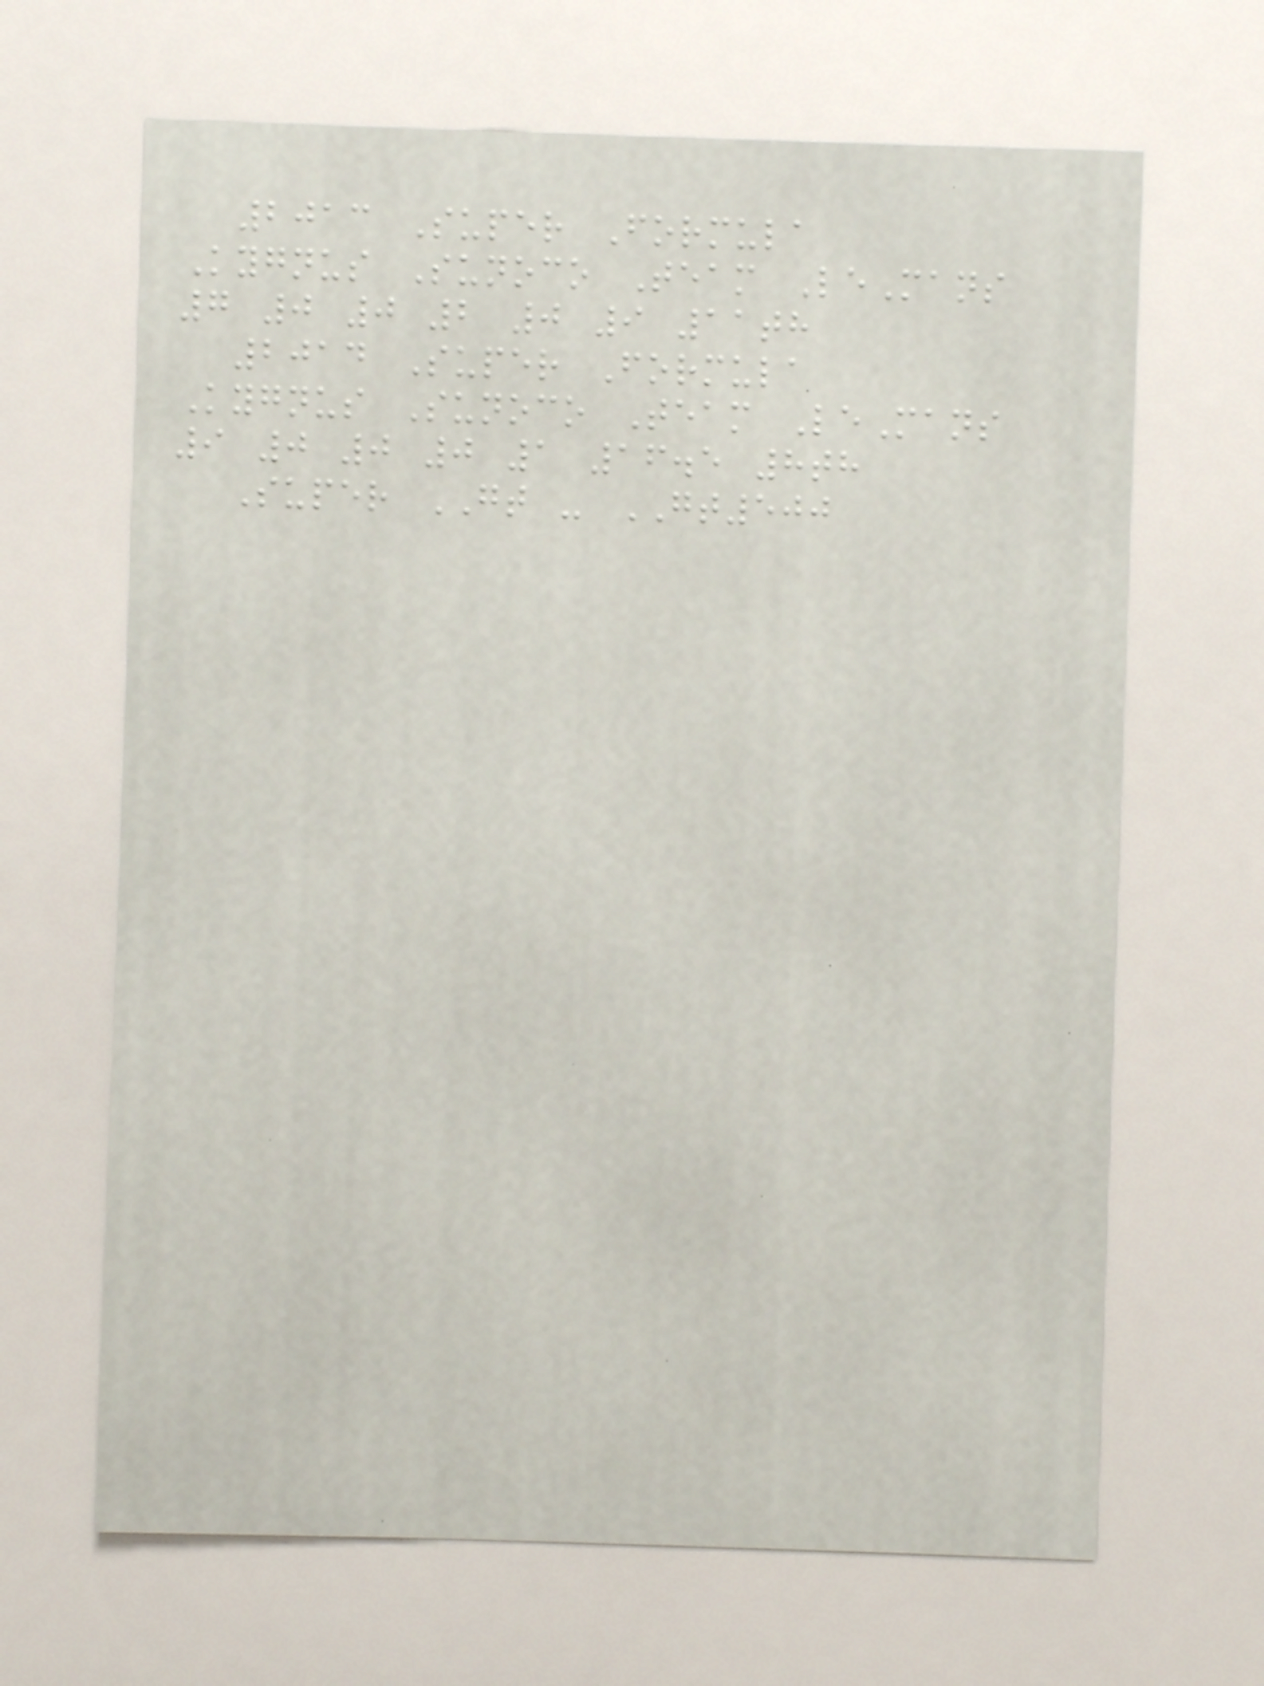2013 Super Formula
Kygnus Sunoco Team LeMans
7 0 0 2 0 9 11th
2014 Super Formula
Kygnus Sunoco Team LeMans
9 0 0 0 1 16.5 8th
Super GT - GT500
